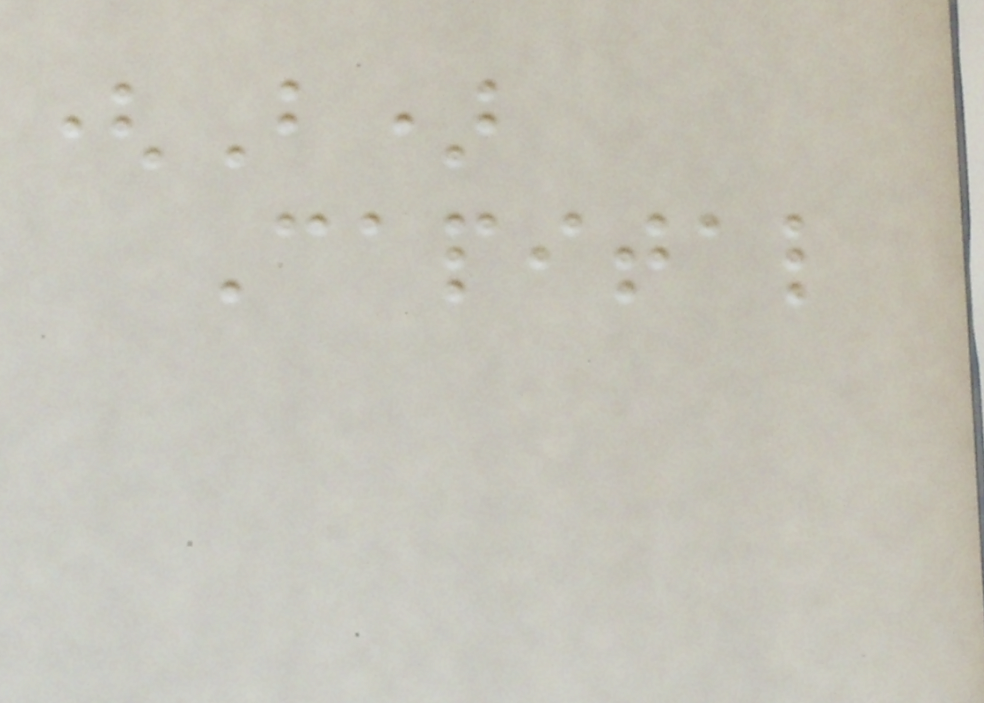(B)
Capital
